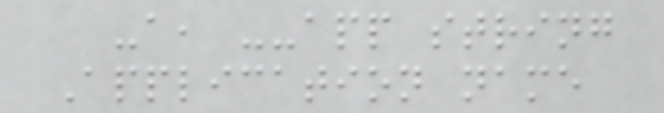-a, --app string
Application name
